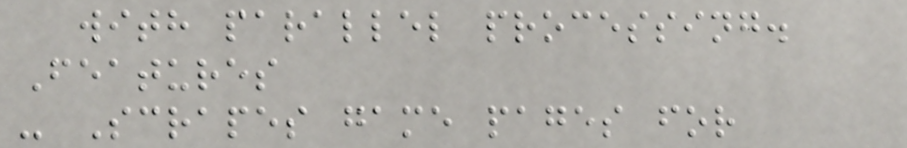with parallel processing.
Features
- Scrapes game pages for
